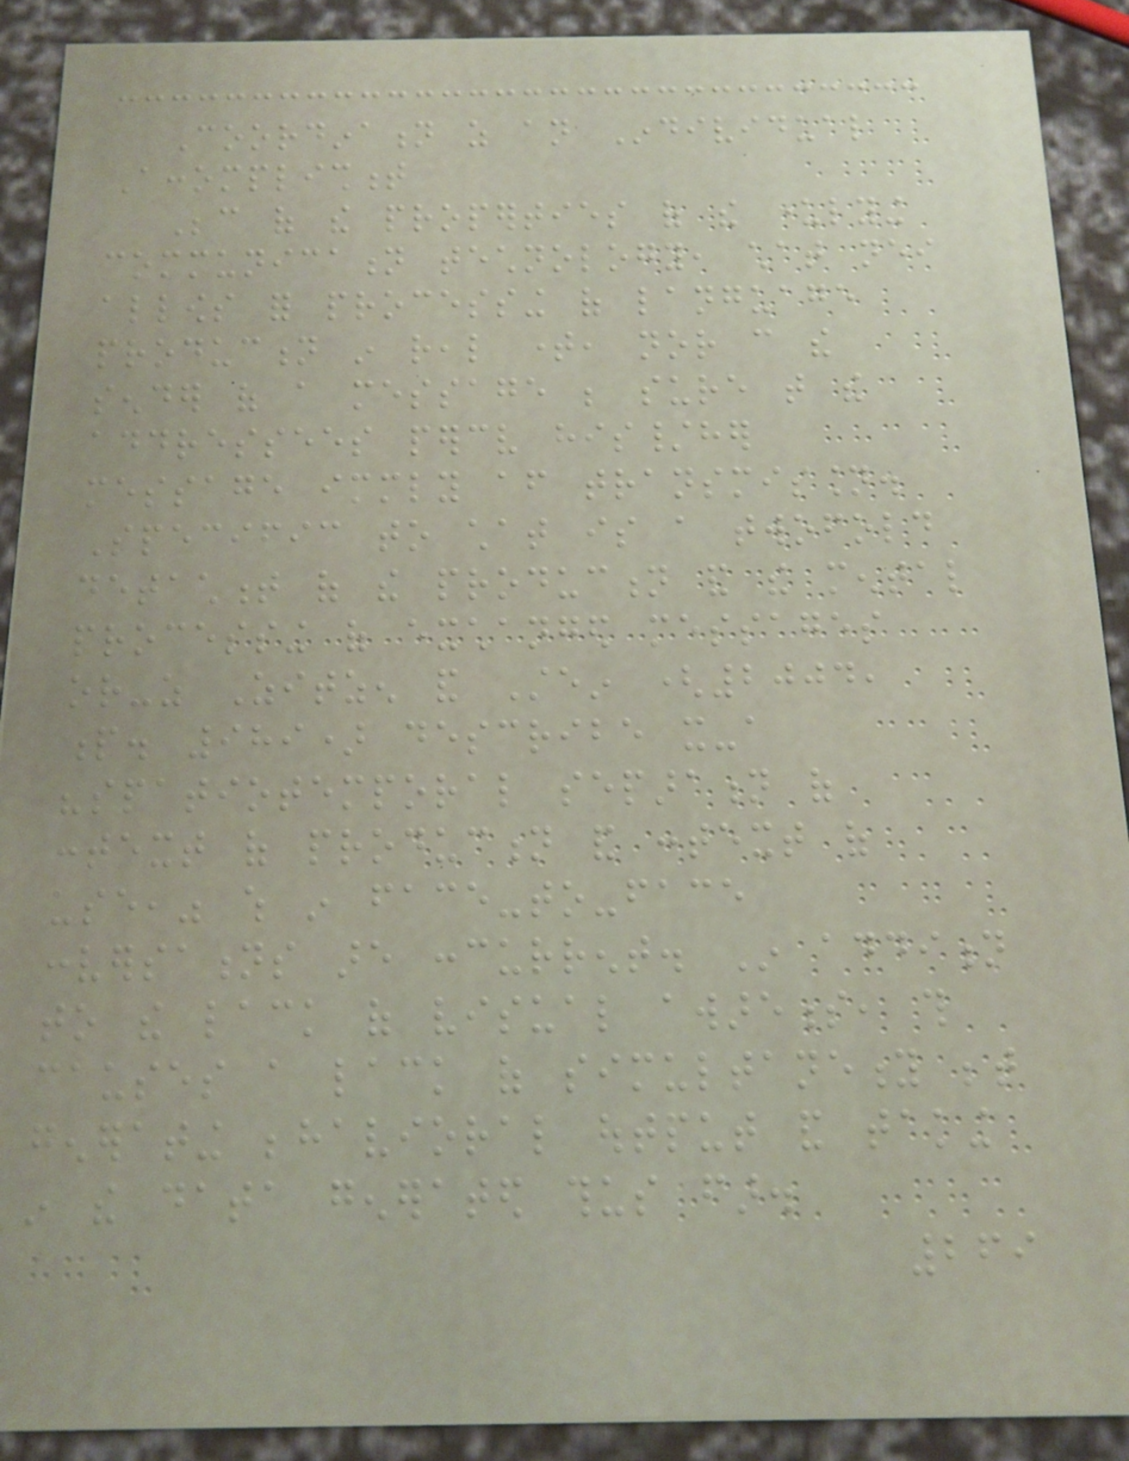Coordination as an Individual
Accomplishment
Because of the properties of the underlying
communication technology, chat neither
allows for processing of language
production in real time, nor can the
sender of a message be sure that the
addressees perceive his/her
message immediately after transmission.
Specific to chat is a twofold
detachment of the production and the mental
processing of exchanged messages
or-as Zitzen and Stein (2004,
p. 989) describe it-a
"spatiotemporal separation of
context of production and context of
use," which in face-to-face
conversations are concurrent. In addition
to the lack of visual awareness, this
causes a lack of simultaneity between
generating behavioral output and taking
in the data generated thus far.
269
